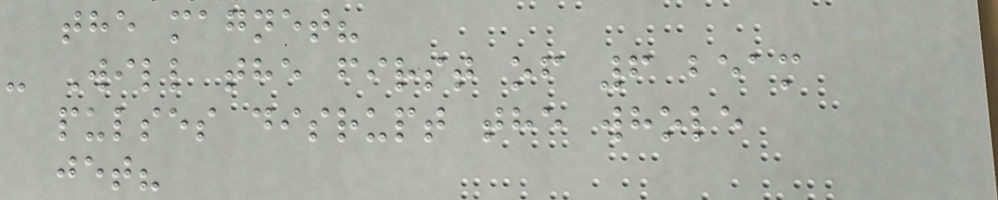the magnet?
- Will the first of 6 beam
pulses disrupt the whole
jet?
